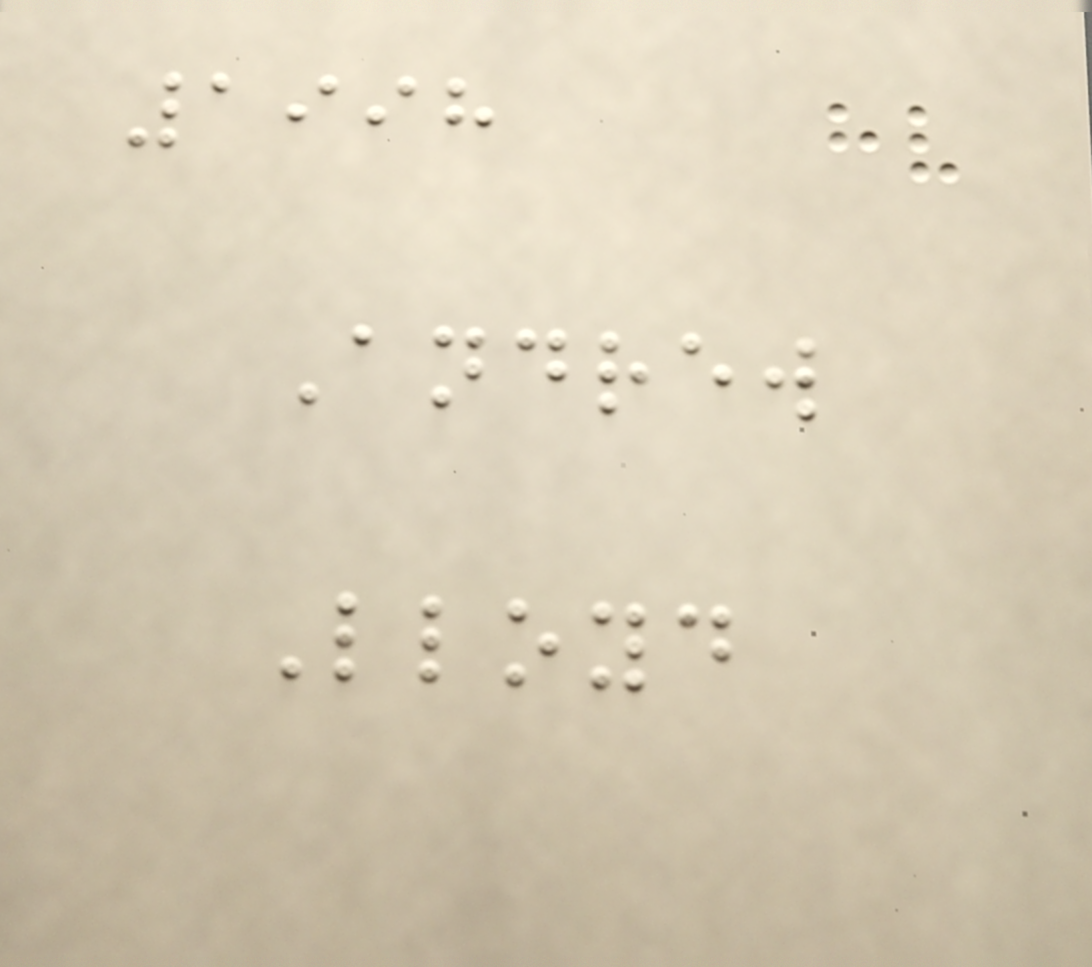1998
Andrew
Lloyd
